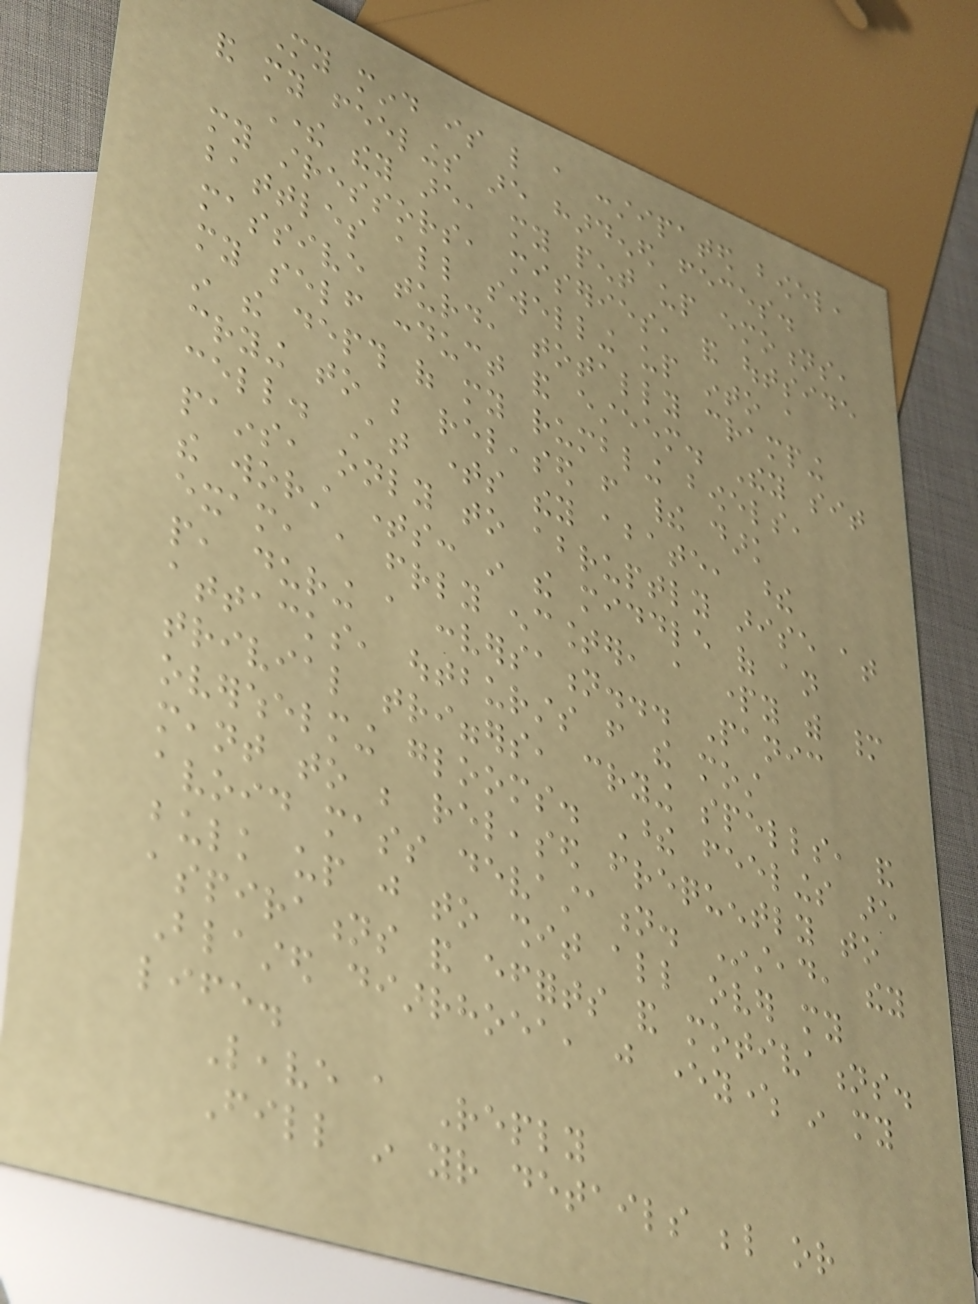My mind is like a constipated bowel,
and my feelings are hardened feces.
There they are, my pent up emotions,
my stressors, miseries, and outside
battles all swelling up into a
massive turd, totally cramping
my self conduct and esteem. They sit
in the depth of my rumbling bowels,
crying to be released from their dark
cell. At times they abate, these
pains, only to abruptly arise at
the worst times: in the middle of an
exam, a friendly encounter, a party with many
people, during a conversation... Panic
attacks, outbursts from the most
trivial triggers, crying spells, and
overwhelming glooms. These feelings are
meant to be released frequently to
avoid mass devastation. Instead, they
bulk up just to shit all over my
aspirations and efforts and motivations.
Blasted diarrhoea, just everywhere in my
life.
Leave a Reply
Fill in your details below or
